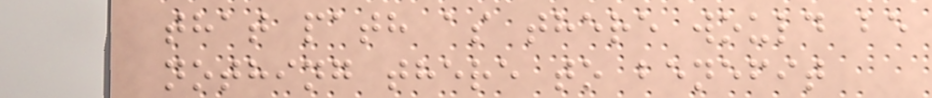that path as there would be
nothing there to benefit
